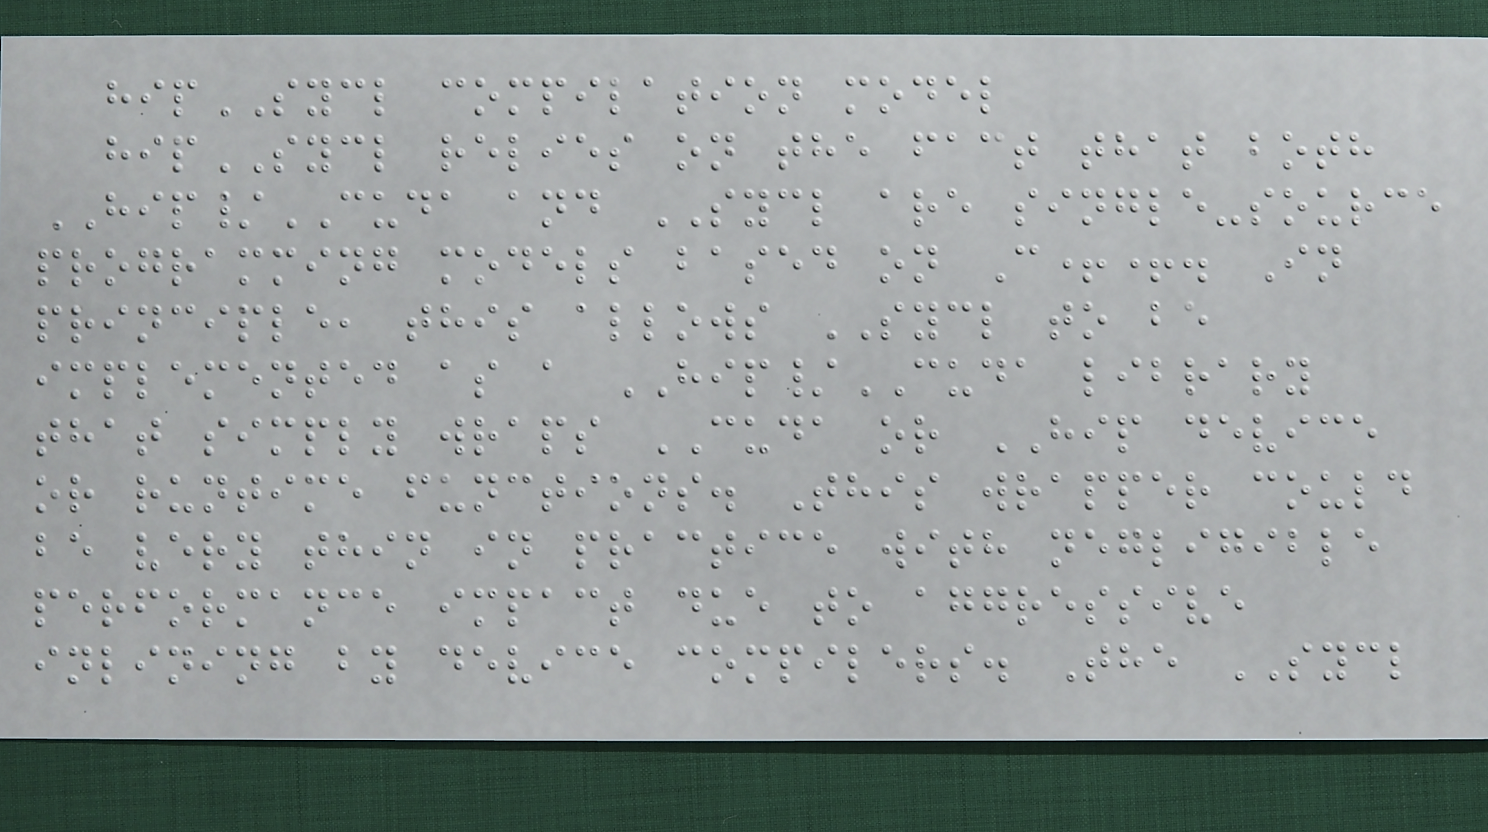hipSYCL compilation model
hipSYCL relies on the fact that both
HIP/CUDA and SYCL are single-source
programming models based on C++. In
principle, this allows SYCL to be
implemented as a HIP/CUDA library
that simply wraps CUDA or HIP device
or runtime functions. This wrapper could
be very thin in practice with negligible
performance impact due to aggressive
inlining by device compilers. The SYCL
